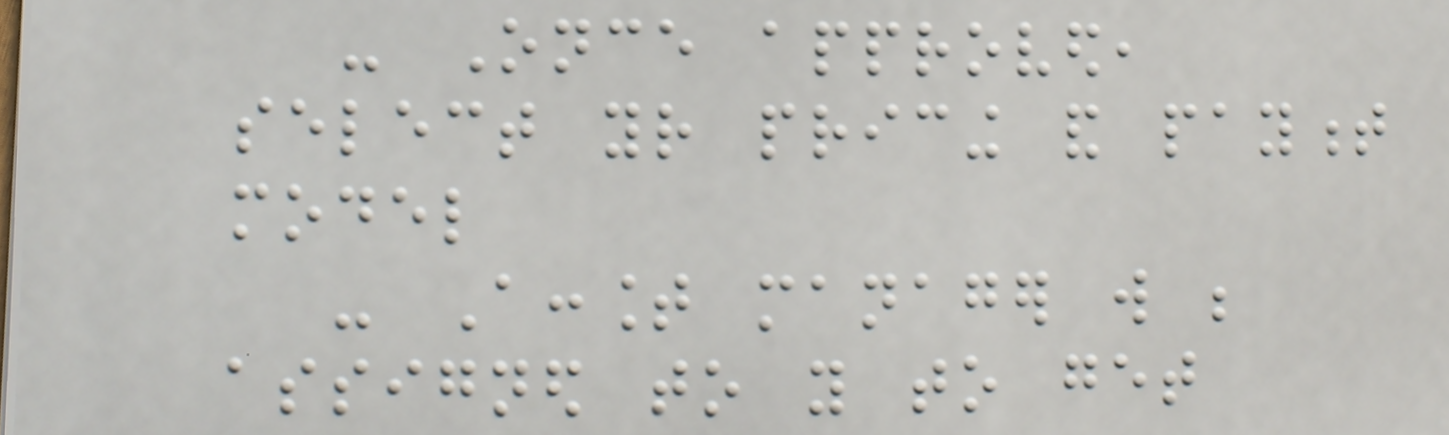- Once approved,
select your pricing and payment
model
- Account manager will be
assigned to you to get
